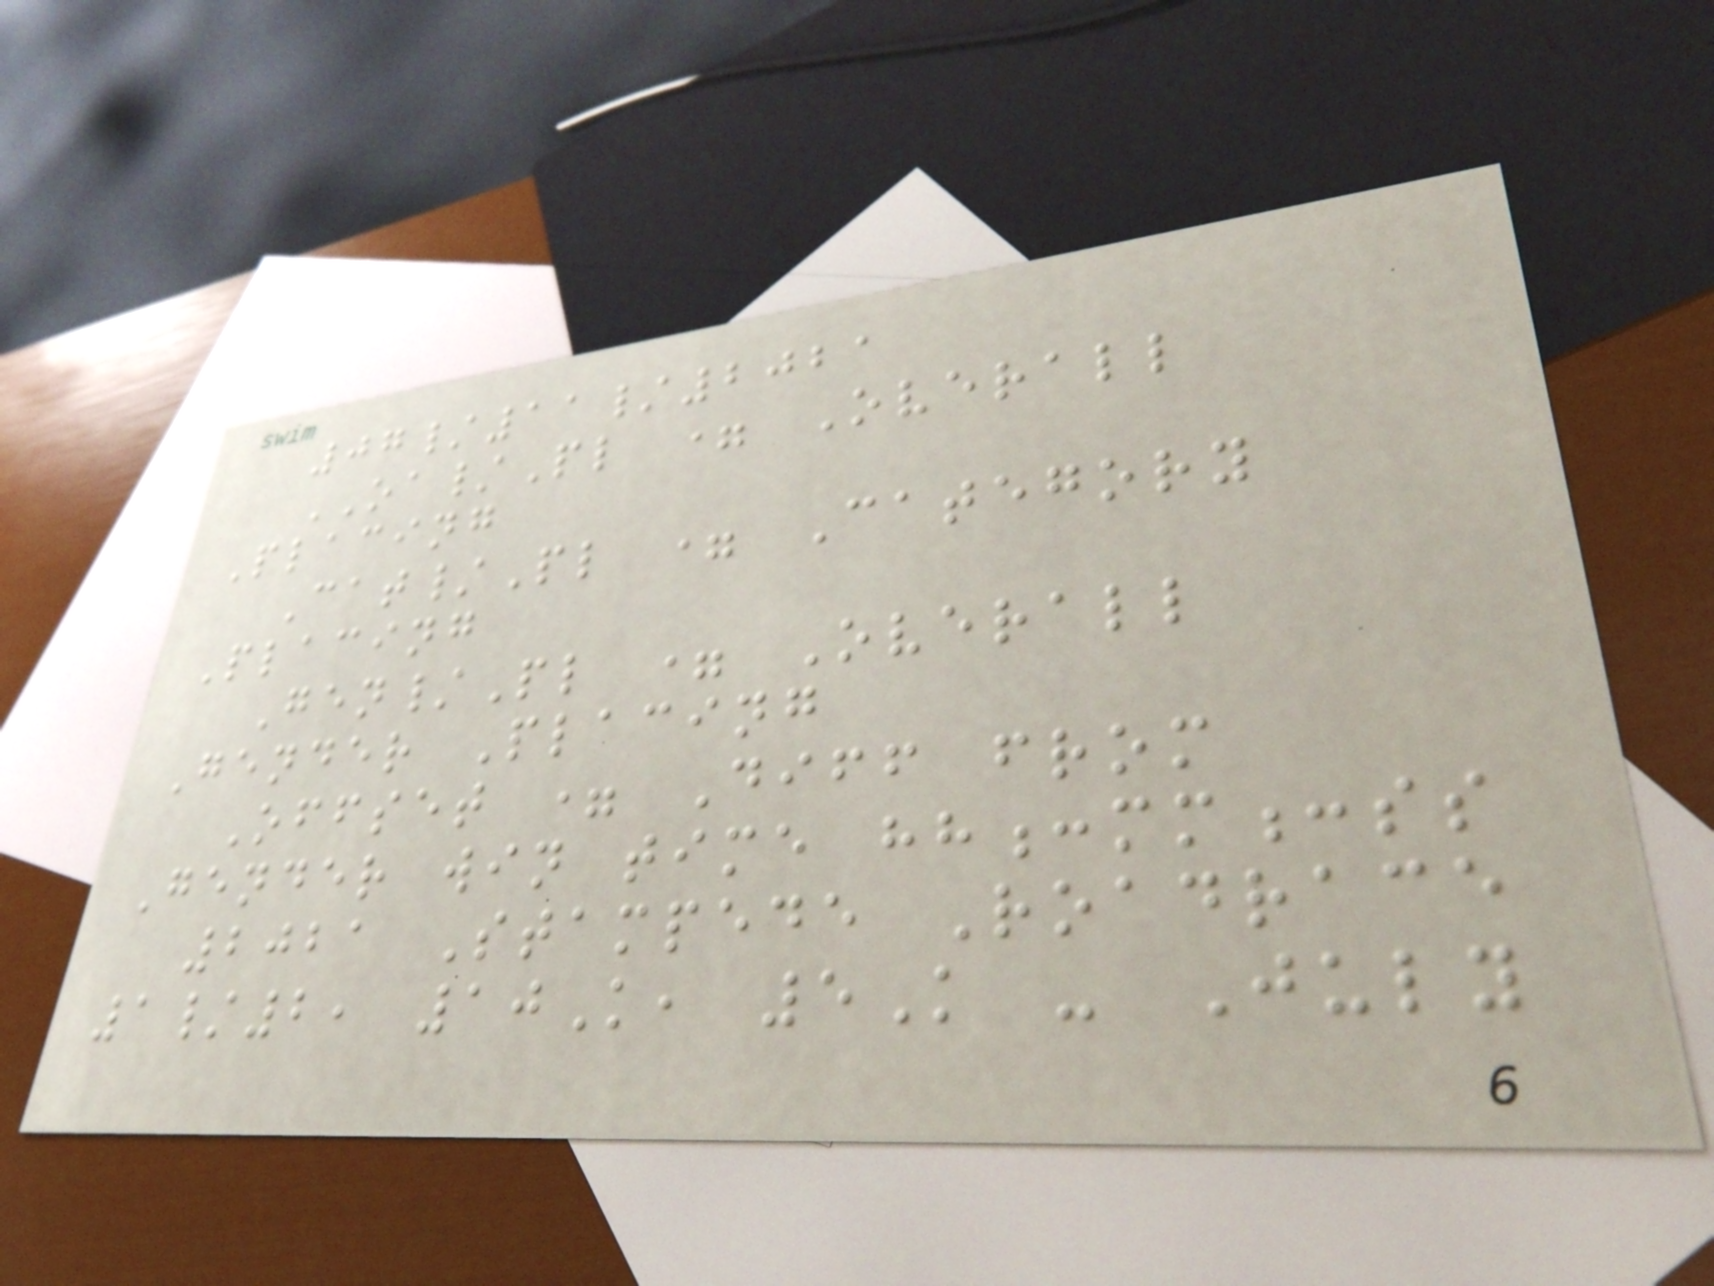07/11/2021
OA/Pl = Overall
Placing
Cat/Pl = Category
Placing
Gen/Pl = Overall
Gender Placing
Offset = Diff from
Gender win time hh:mm:ss
2021 Stampede Roadrace
1/2, 10K, 5K - July
